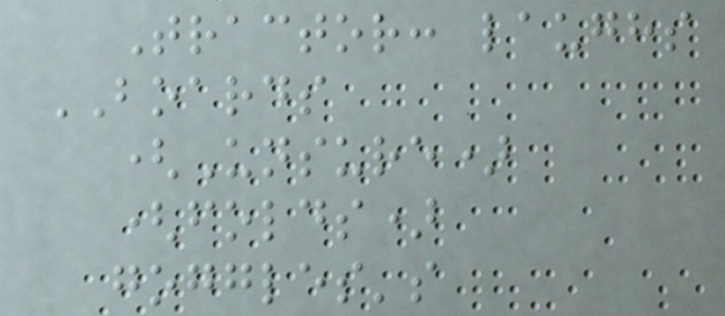Tractor: laughs
BOARDS
(Unsure)
(folds)
goggles's
